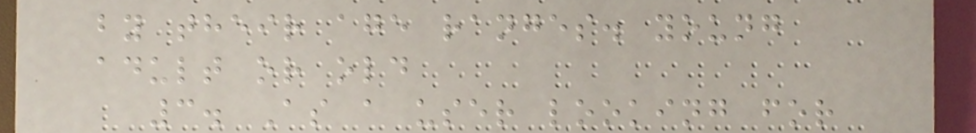by their age ranges. young
adult or old
3. As a user looking for
